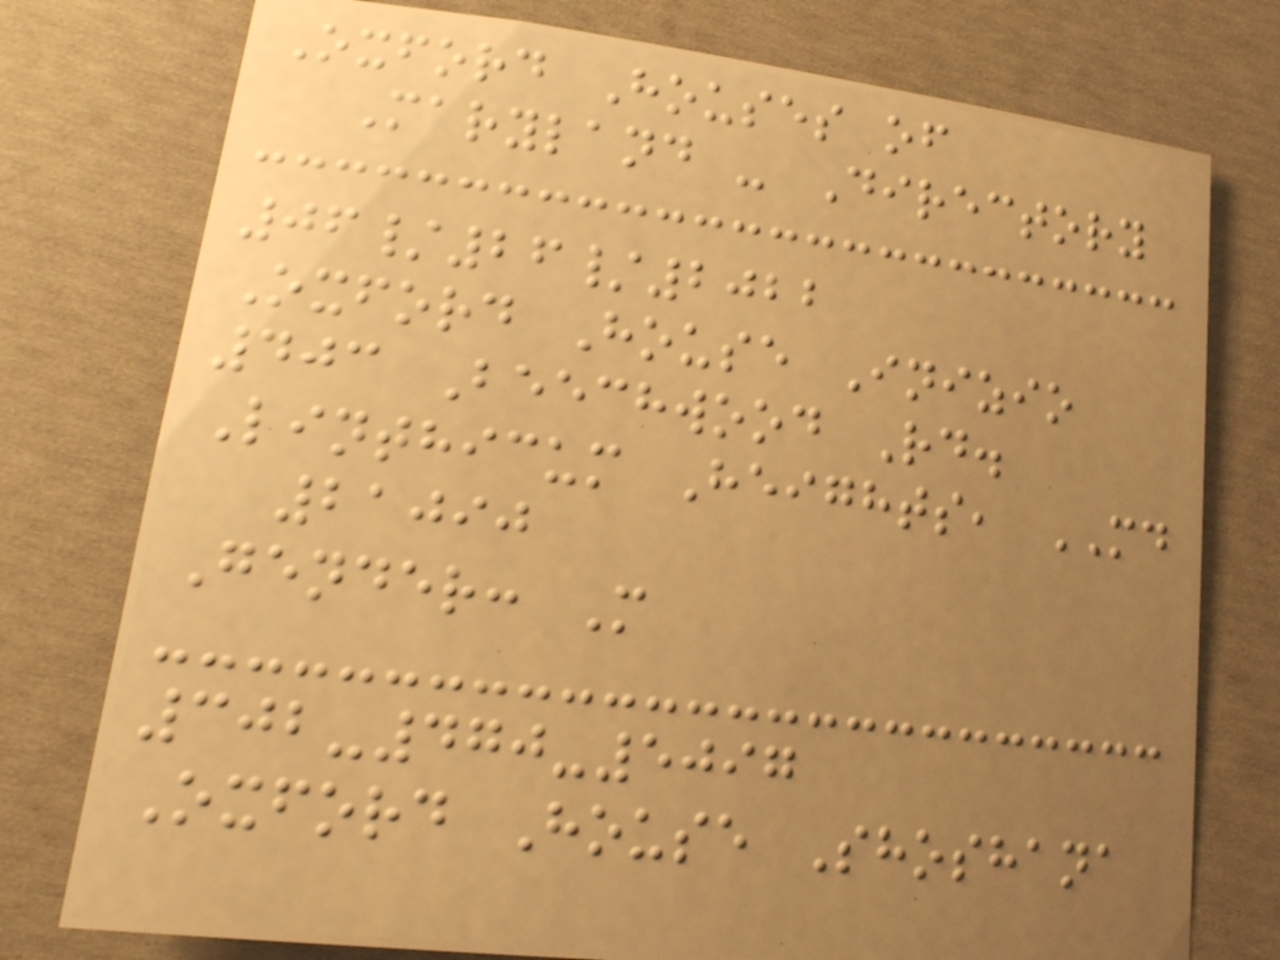Oxford Houses of
Maryland - Directory
06/26/2022
Oxford House Inizio
403 Beechwood Rd.
Linthicum Heights, MD
21090
Gender: M
302-470-5097
Oxford House Shoshana
